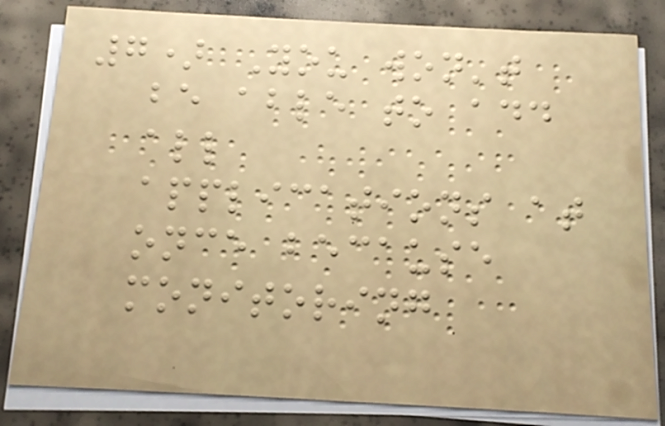7) You won't
be able to add
all
applications at
once because
monitoring
